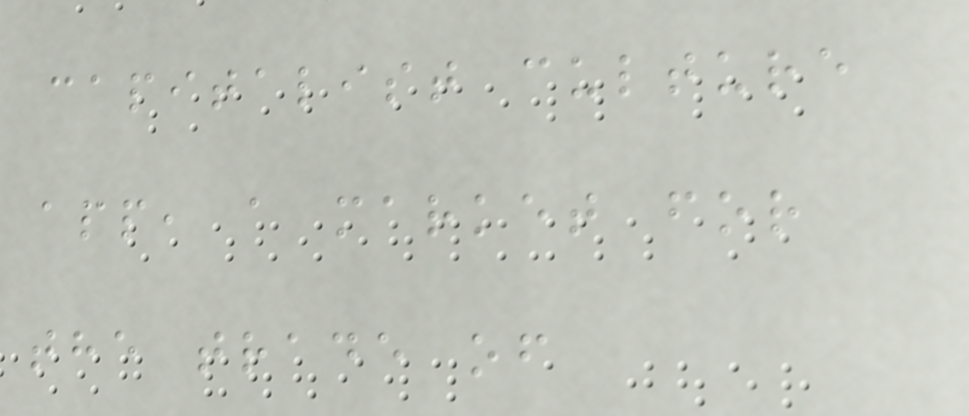capitalist culture
app, a market for
the trade of
